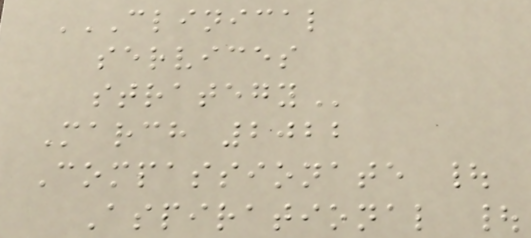CLINICAL
SERVICES
STRATEGY
March 2022
Compassionate |
Aspirational |
